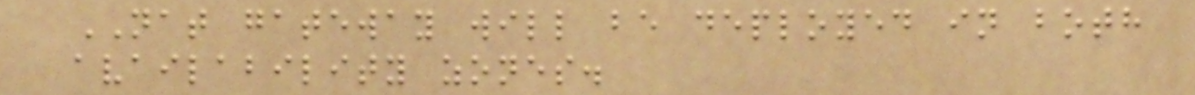NAT gateway will be deployed in both
availability zones.
